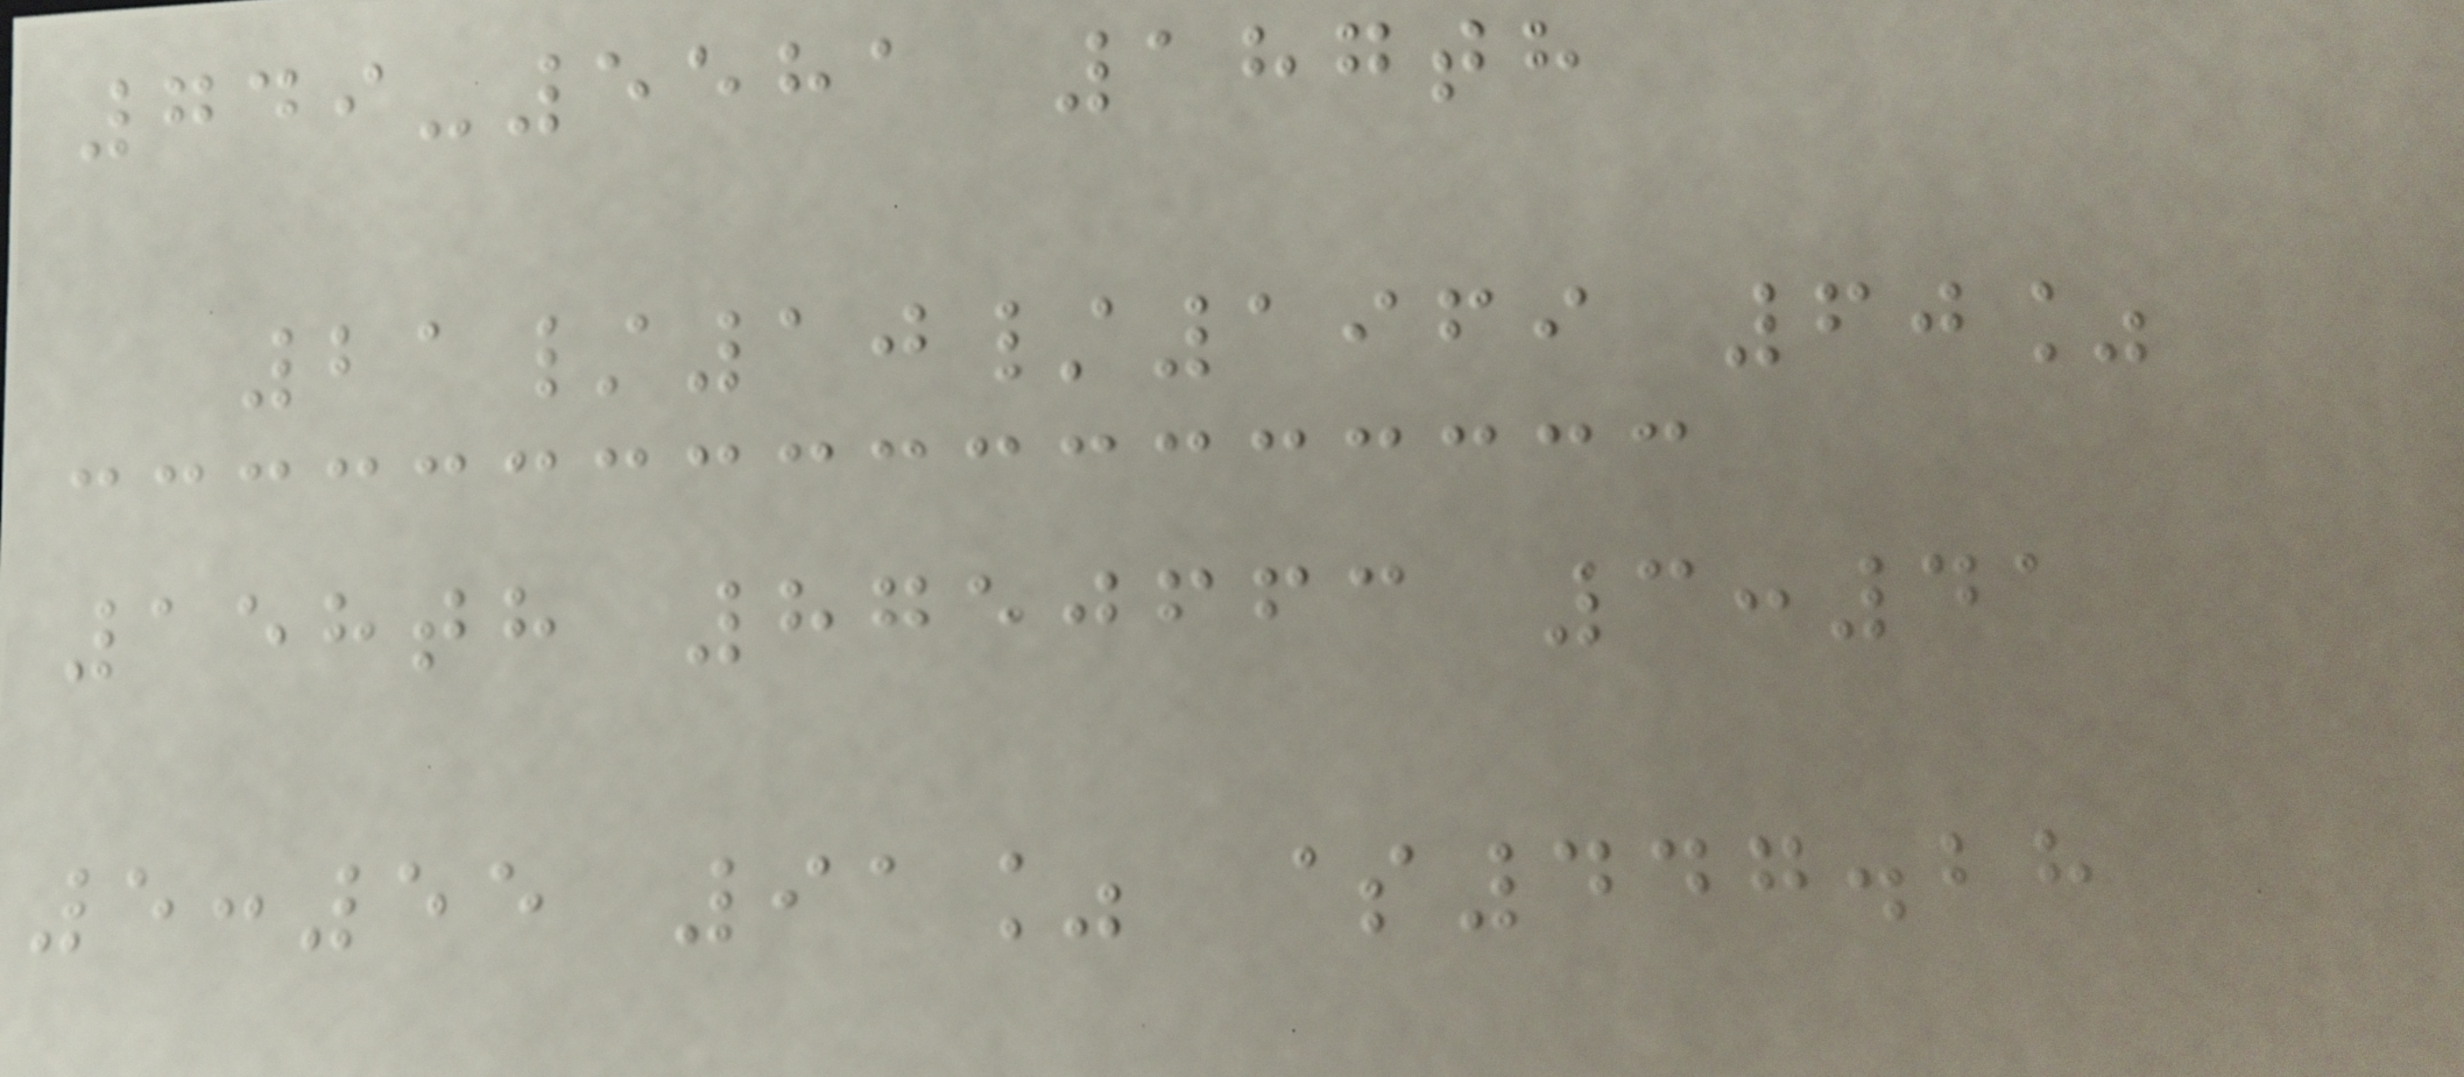749-5581 187th
21/10/1969 60%
158th 8750663 3:41
5:55 91% $447.28
